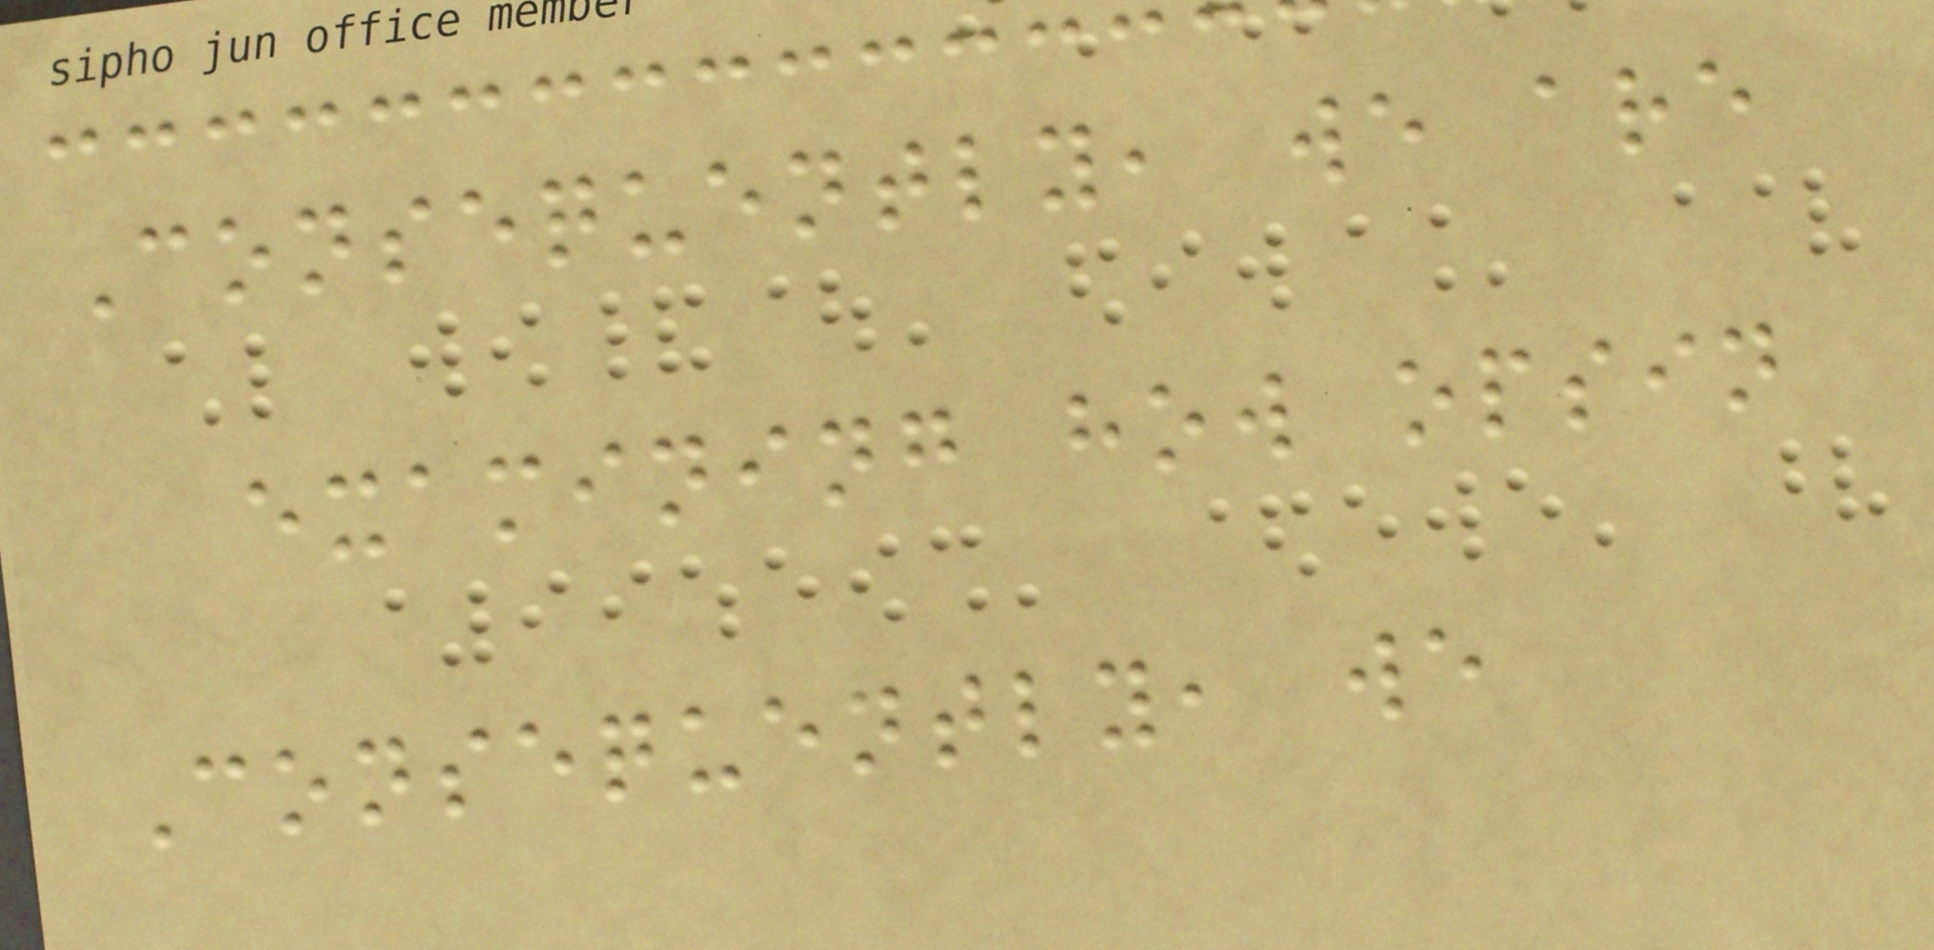Consequently, we are
examining how opsin
Consequently, we
